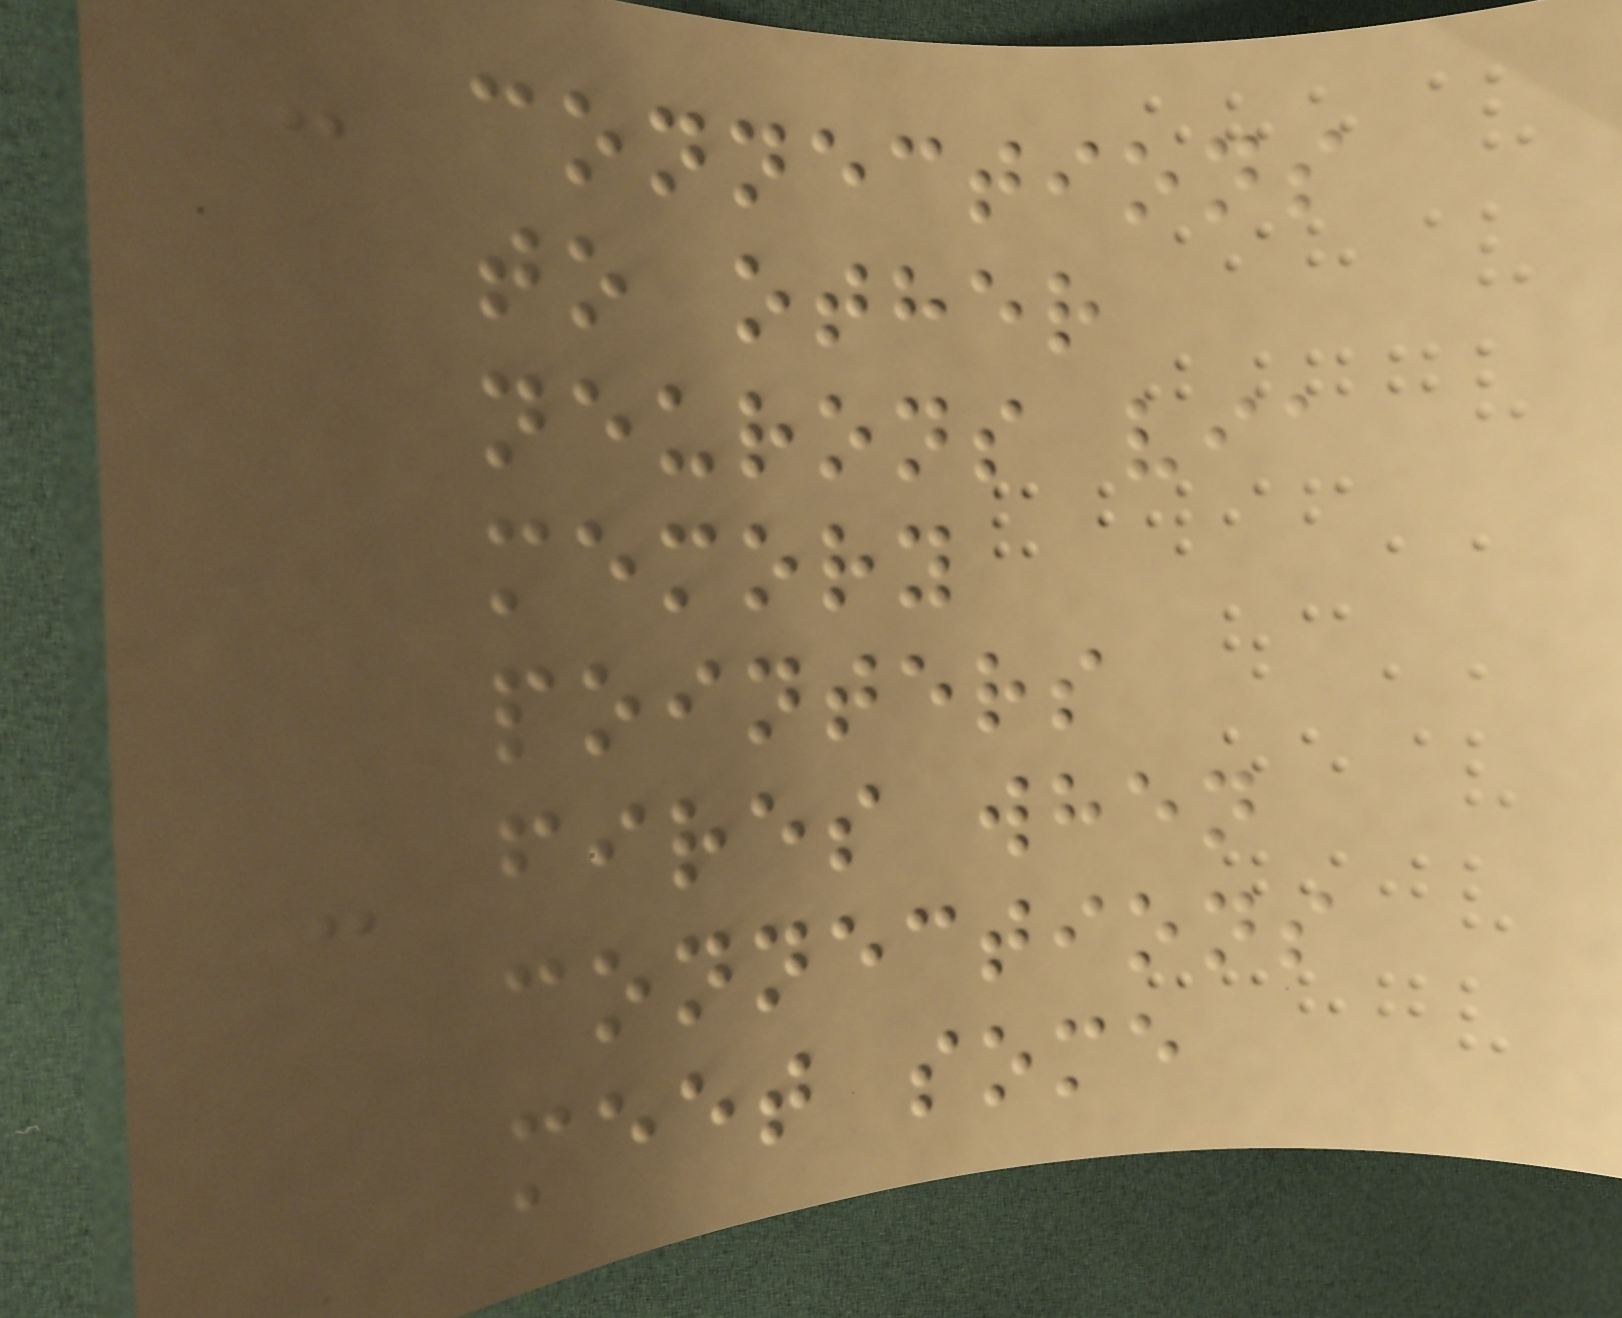- connections
to other
neurons via
memory
pointers
- fires when
connections
meet some
